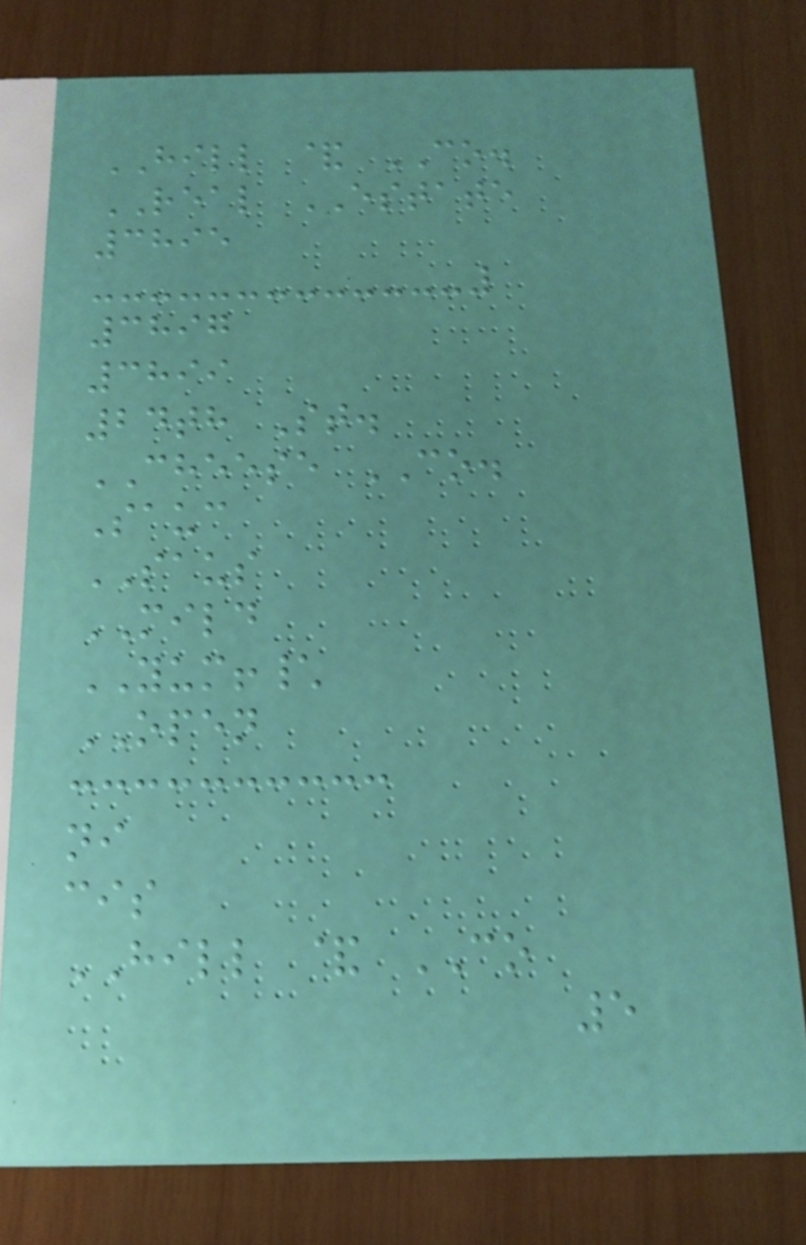HILL & CO.
REAL ESTATE
3895
3897
3899
24th St.
CHEESE CO.
Sauc
SAUS
MILD
YUM!\
OPEN
ni
cis
HILL & CO
5
